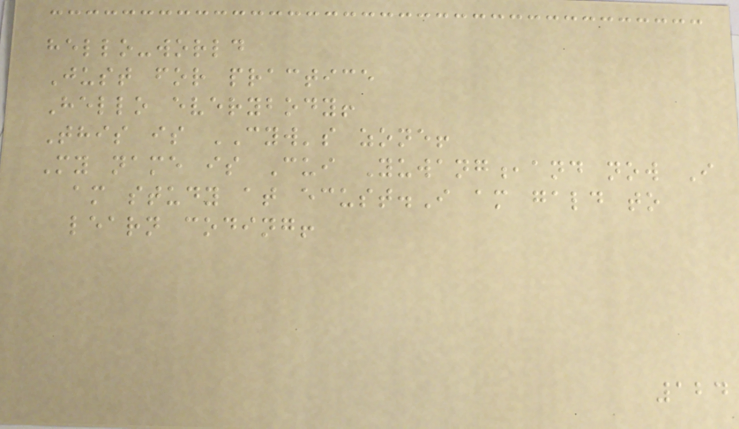hello-world
Just for practice
Hello everybody!
This is CYW's zone!
My name is Cui Yuwang,and now I
am study at ecust.I am gald to
learn coding!
124
